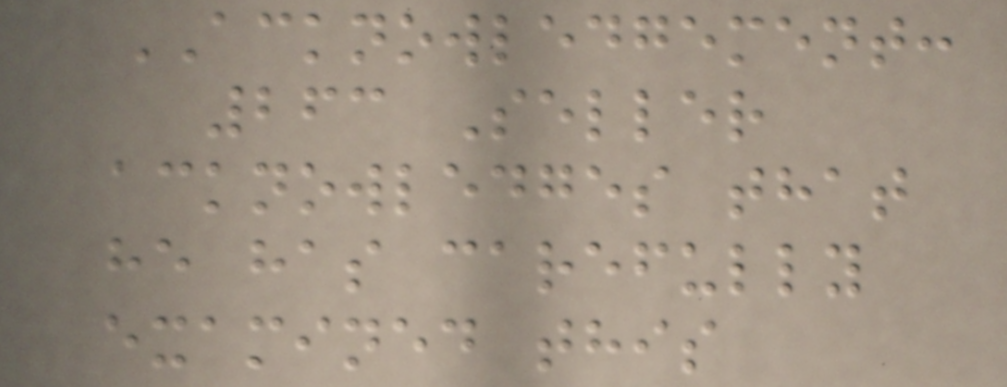ACKNOWLEDGEMENT:
263 Seller
acknowledges that
he has carefully
examined this
